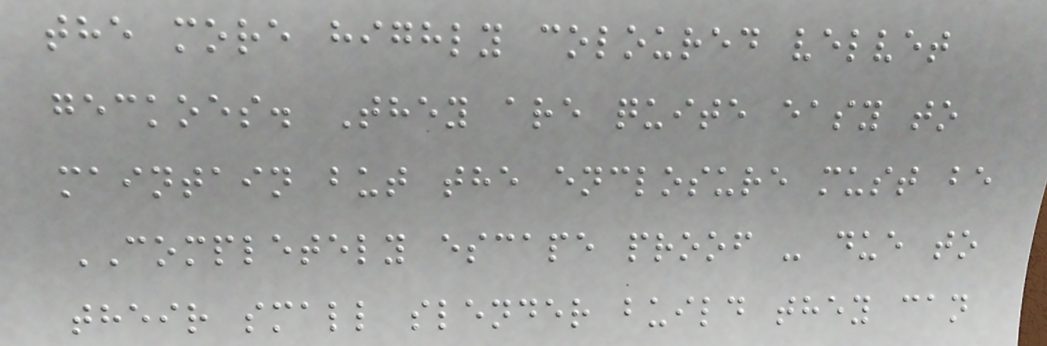the more highly coloured velvet
geckoes. They are quite easy to
maintain but the enclosure must be
COMPLETELY escape proof - due to
their small slender build they can
